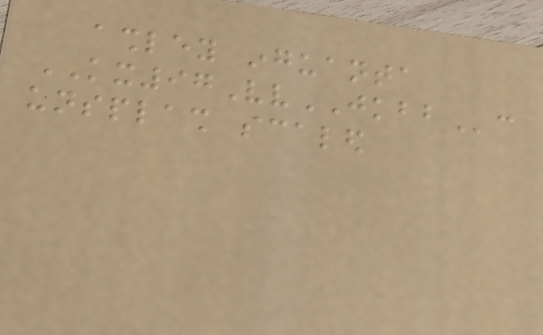ashley inguanta
KX97VvJKBBc
unsplash scaled
